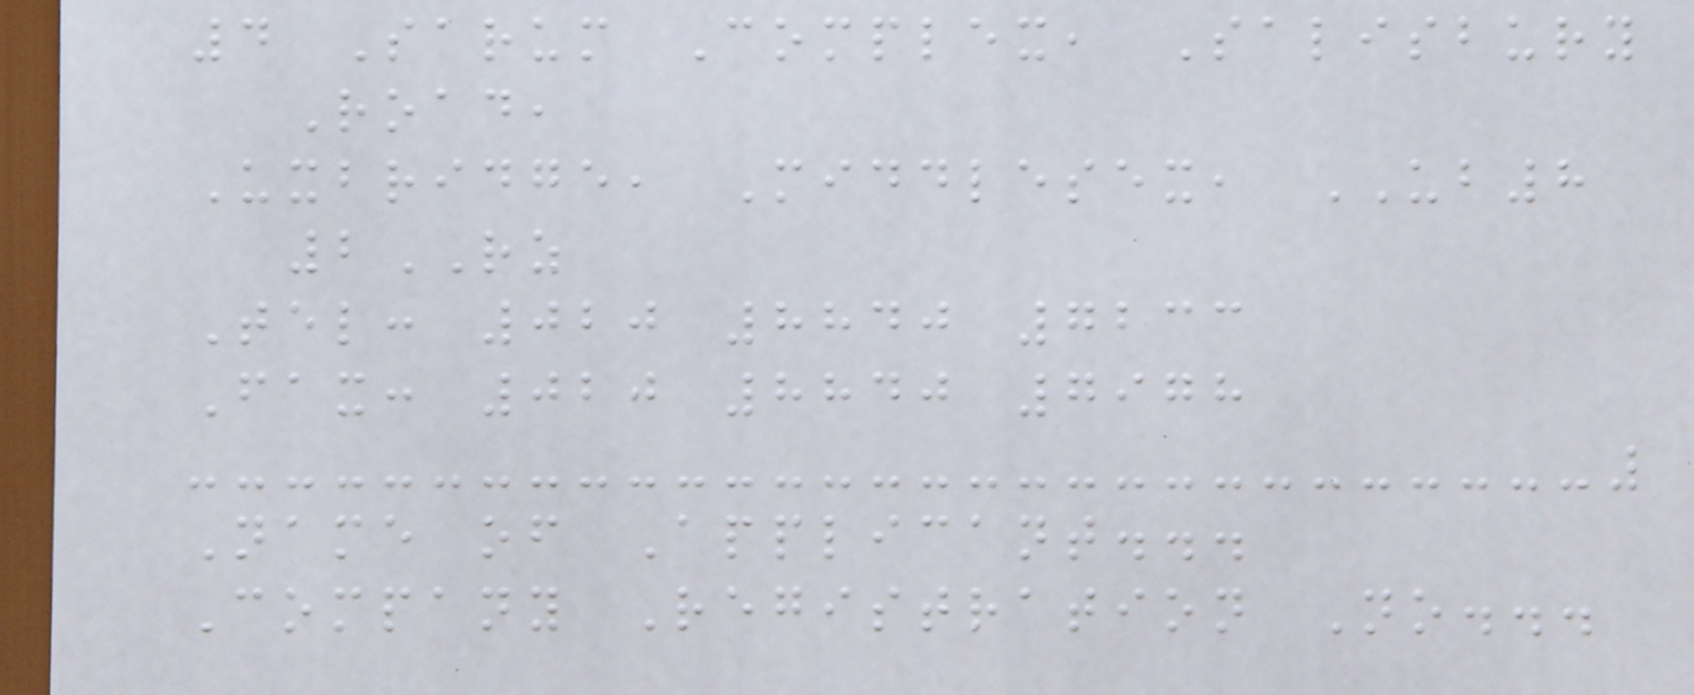4 Sarum Complex, Salisbury
Road,
Uxbridge, Middlesex, UB8
2RZ
Tel: 020 8840 7233
Fax: 020 8840 7978
Name of Applicant...
Company Registration No...
